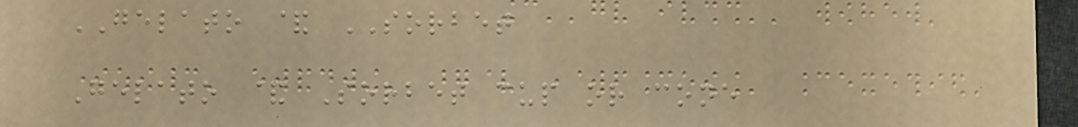GELATO & SORBET
Gelato & Sorbet cup or cone
